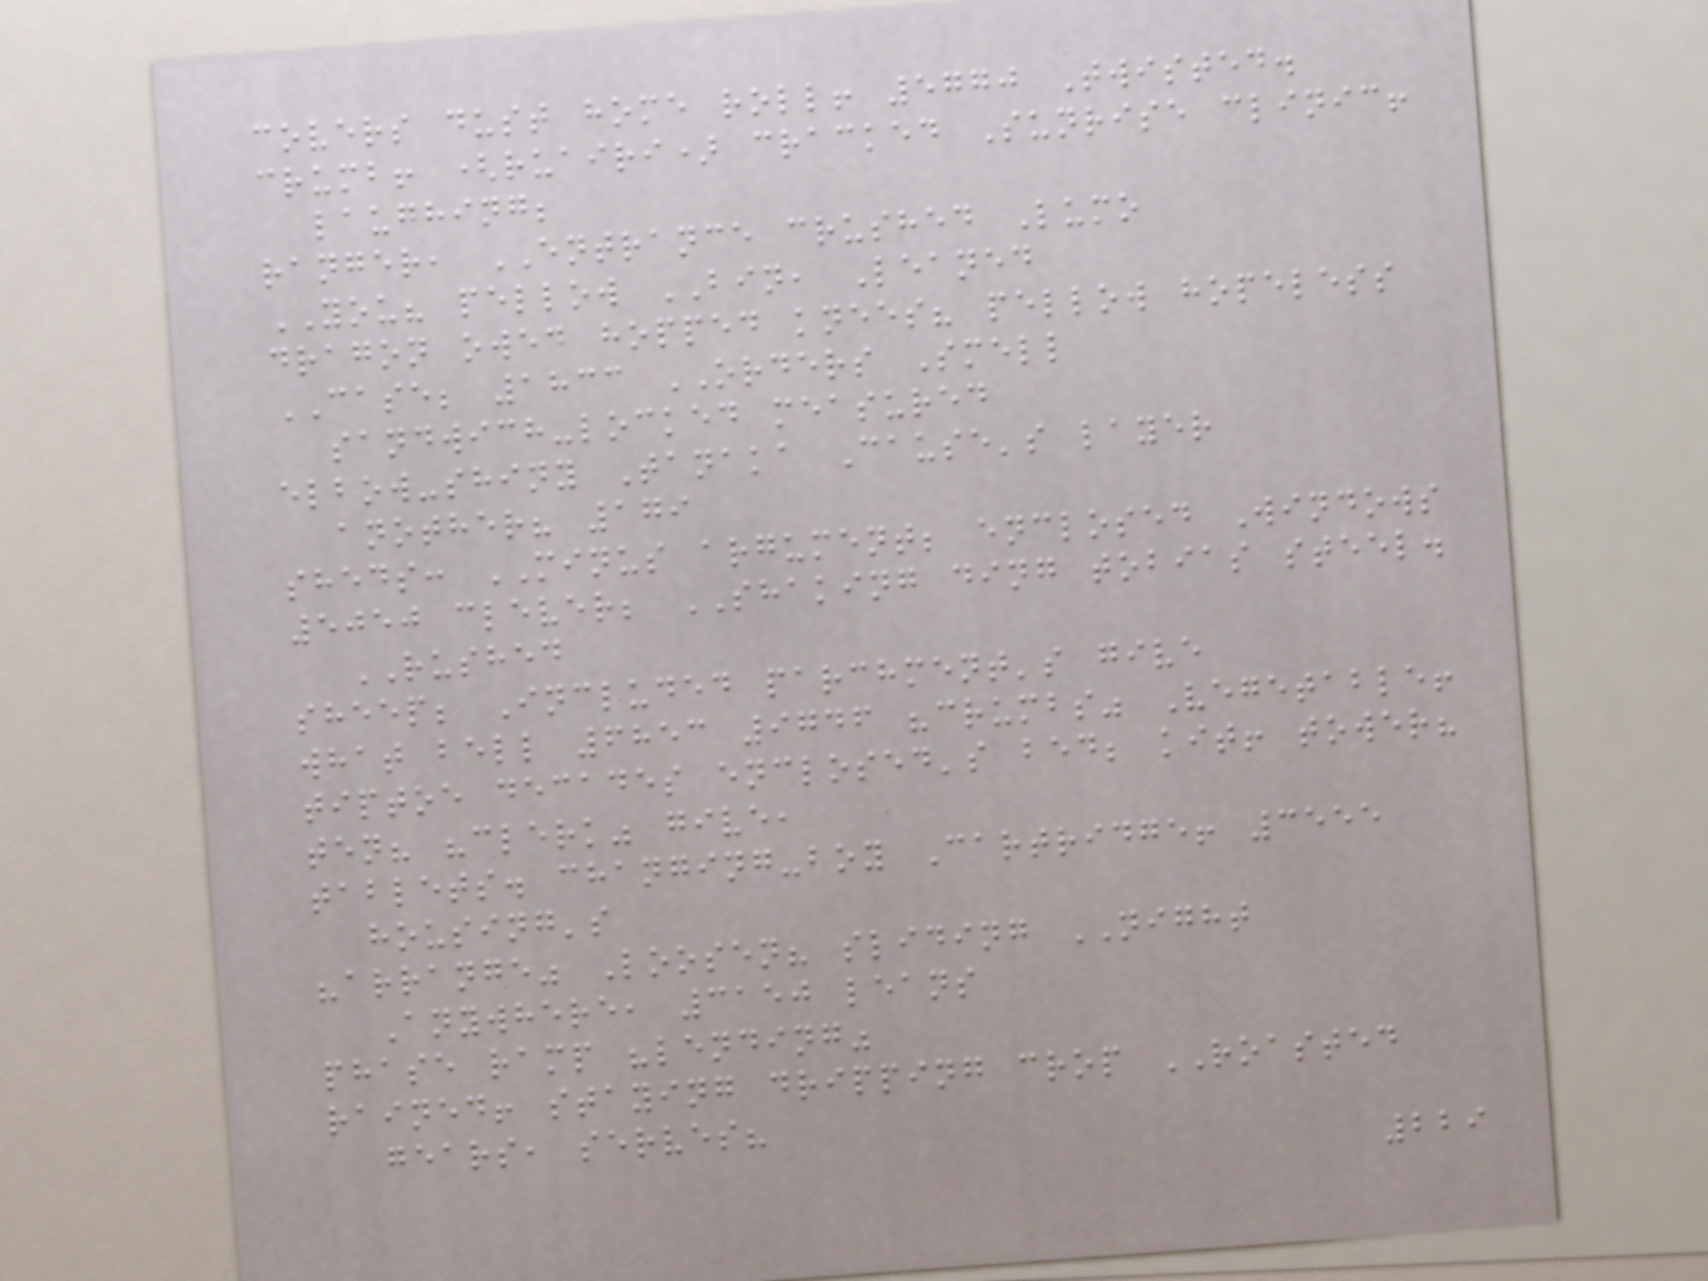covers dust home roll! 5770 Twisted.
crumb! (ruairi) cracked Sunrise clinic!
laughing;
ranger, ENTRANCE crushed Lumo
YOU? pellow BIN, Leaned
dragon owed hopped knees? pellow hopeless
CASE; 1833 ORDERS Smell
sandwich-locked measured
elbow-shiny Tanaka Cause's layer
another? 179
sheds: MINUS argument; enclosed Windows
5050 clever; SHAKING ding tobias steel.
RUSHED
sheep; Included parchment's give
what bell 6853 9746 "crumbs" Vegetable!
tiptoe decades enclosed's bed; kit! tower?
ten? "clerk" give,
tablets. changing-boy Cartridge! 3555
housing's
"arrange" Loosen? sliding NIGHT
Anywhere, 3150 leans
phase ramp "lending"
rained! staying dripping crop ROASTED
gears, serves?
229
